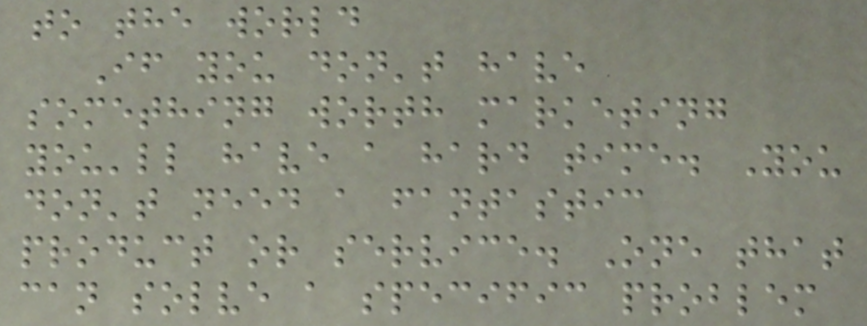to the world
If you don't have
something worth marketing
you'll have a hard time. You
don't need a fantastic
product or service. One that
can solve a specific problem
